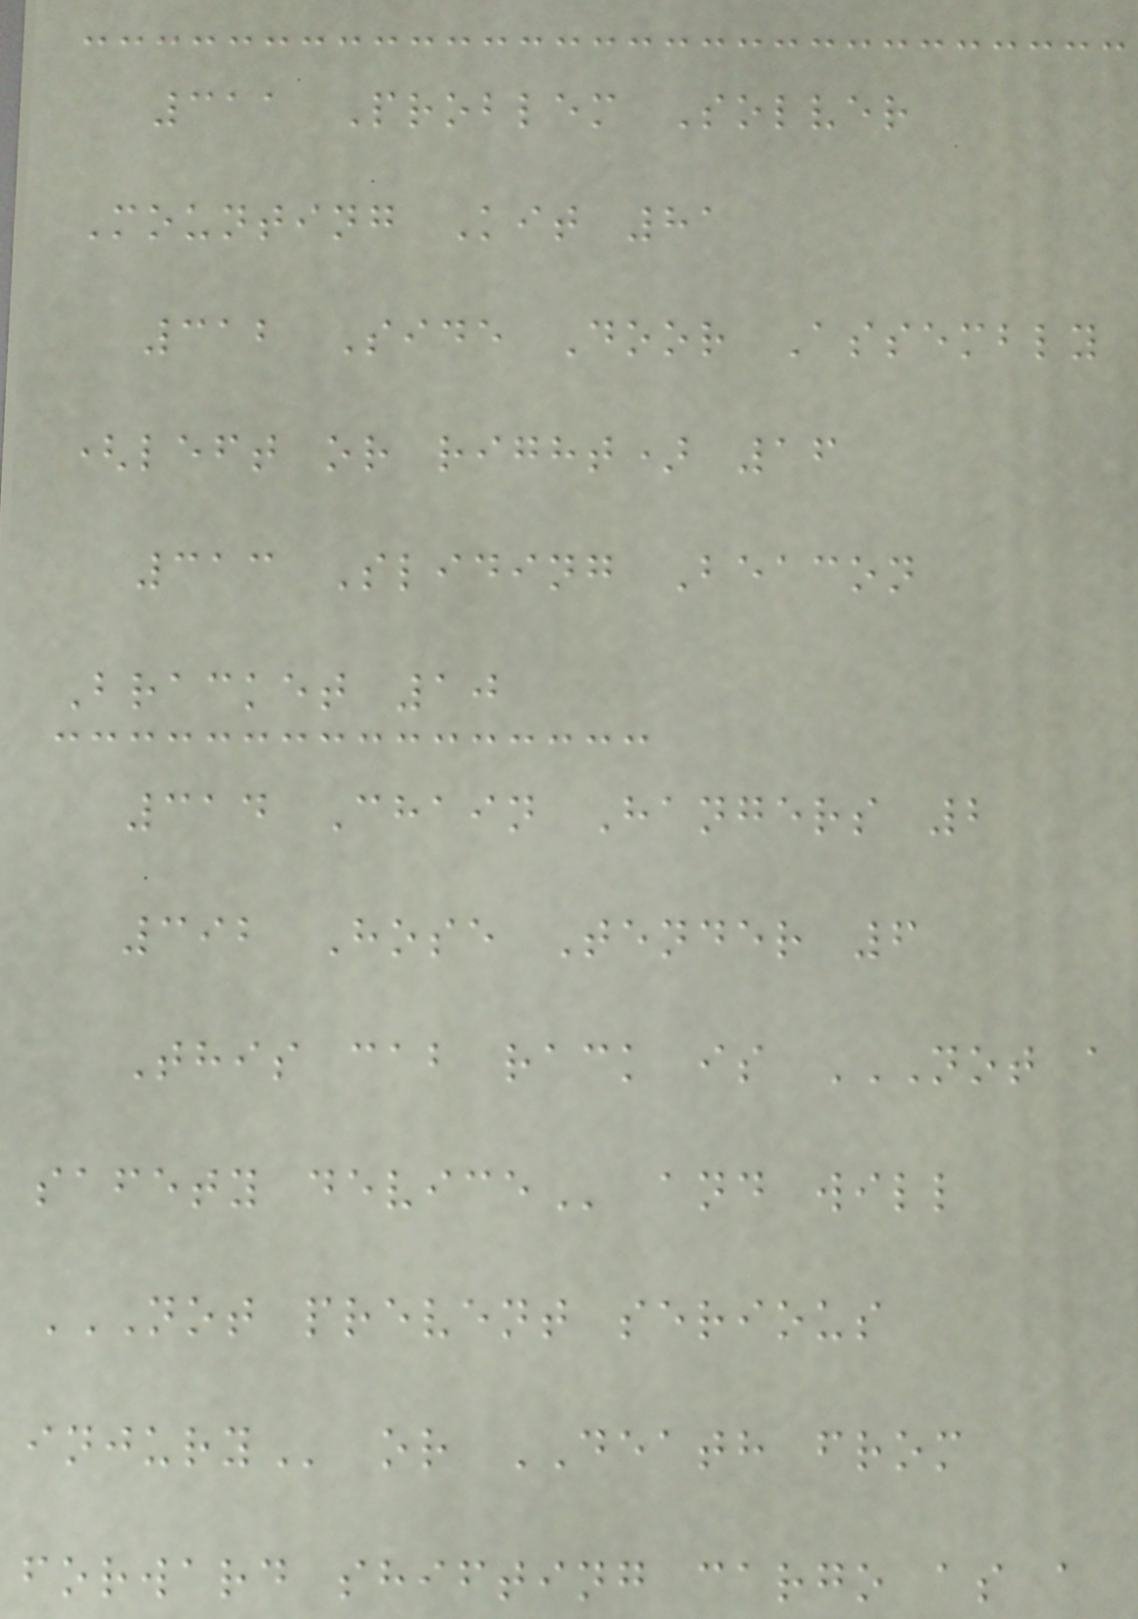311 Problem Solver
Mounting Kit 81
312 Side Door Assembly
(left or right) 16
313 Sliding Beacon
Bracket 10
314 Chain Hangers 2
392 Hose Tender 6
This cab rack is NOT A
SAFETY DEVICE and will
NOT PREVENT SERIOUS
INJURY or DEATH from
forward shifting cargo as a
